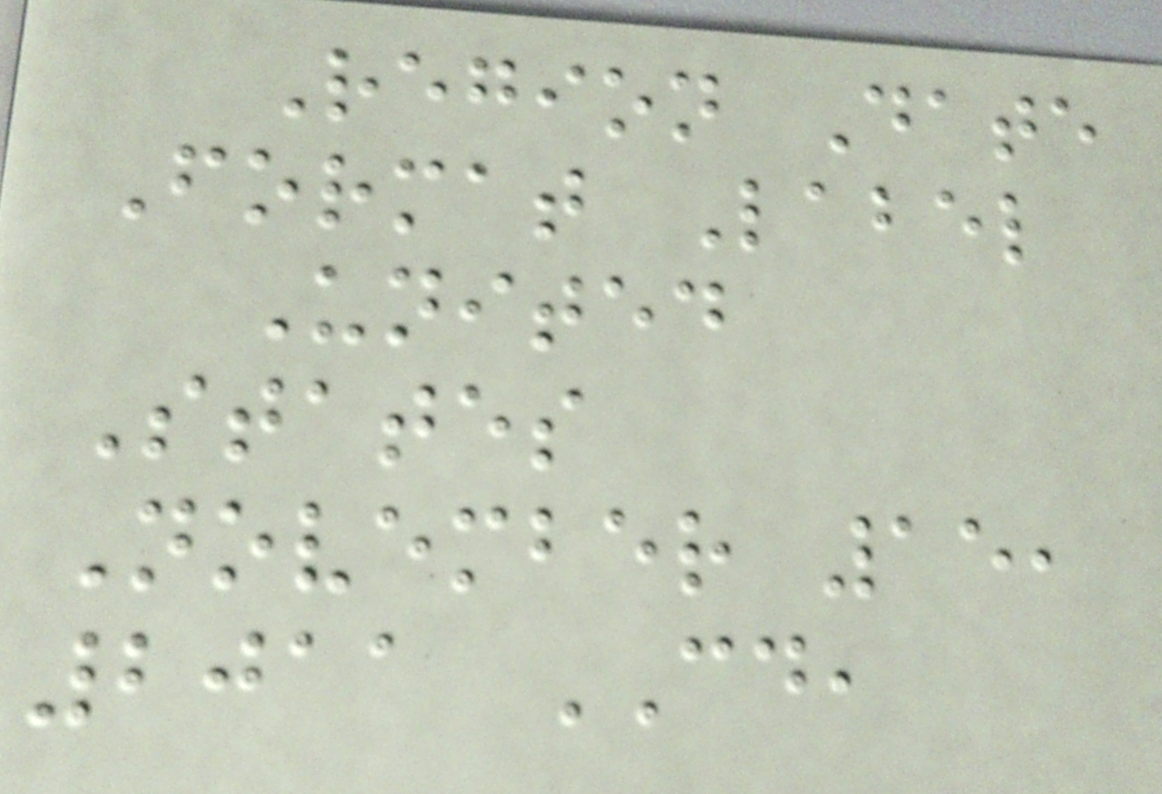Region Date
Format Label
United
States
November 15,
2011 CD,
